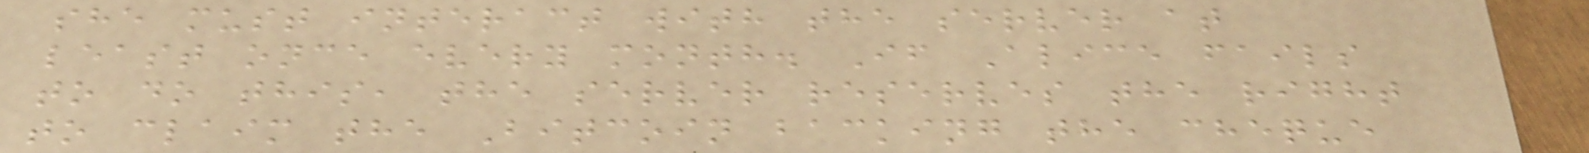she must interact with the server at
least once every month. If Alice fails
to do this, the server reserves the right
to claim the Bitcoin backing the cheque
